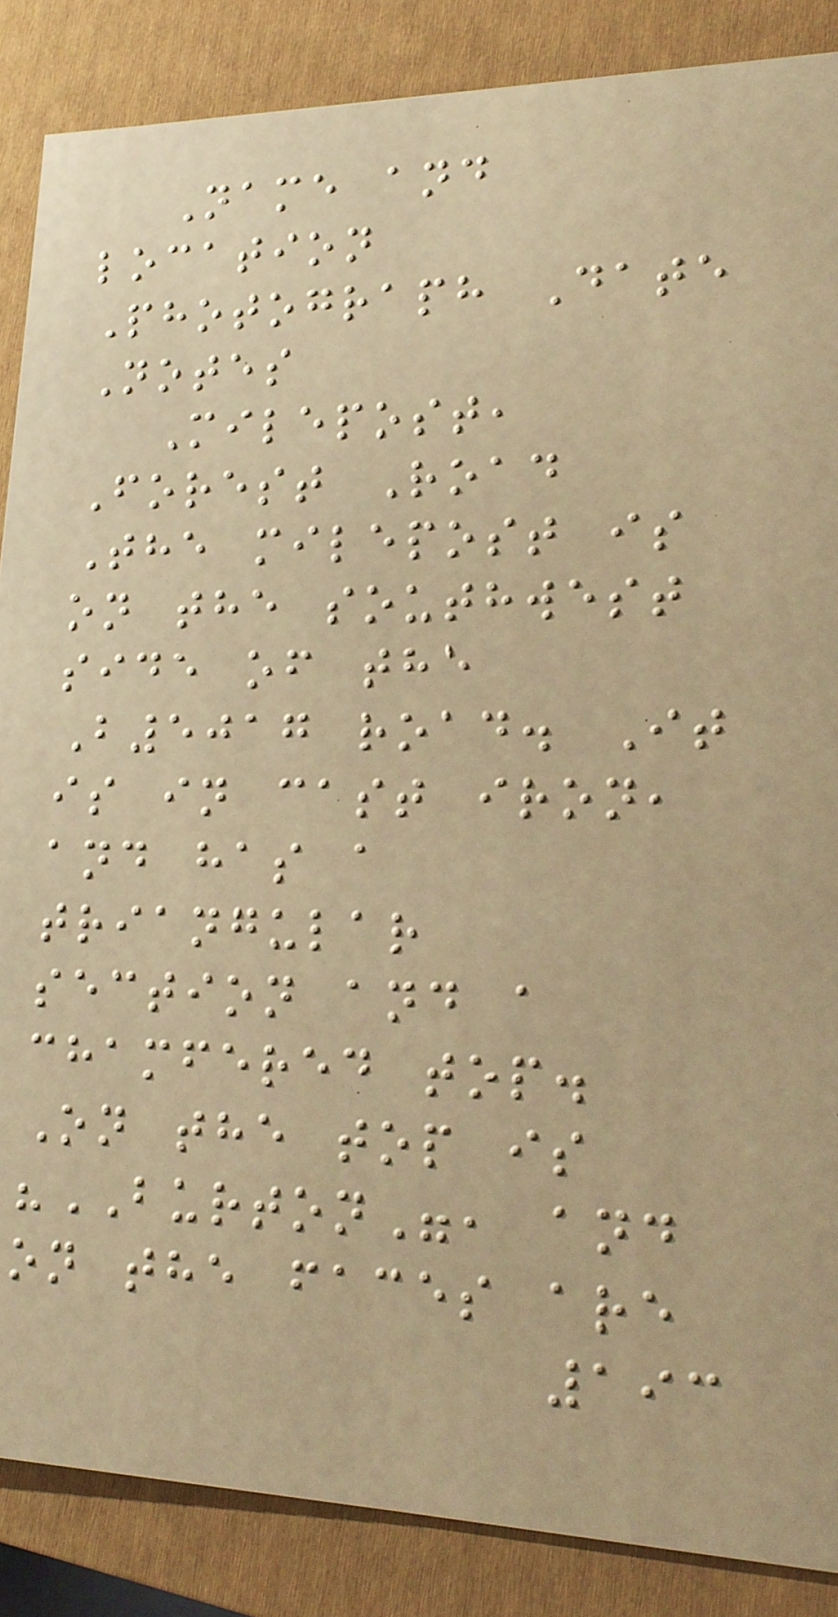Name and
location
Photograph Date
Notes
Milepost,
Forest Road
The milepost is
on the southwest
side of the
B5017 road. It
is in cast iron,
and has a
triangular
section and a
chamfered top.
On the top is
"BURTON", and
on the faces are
193
